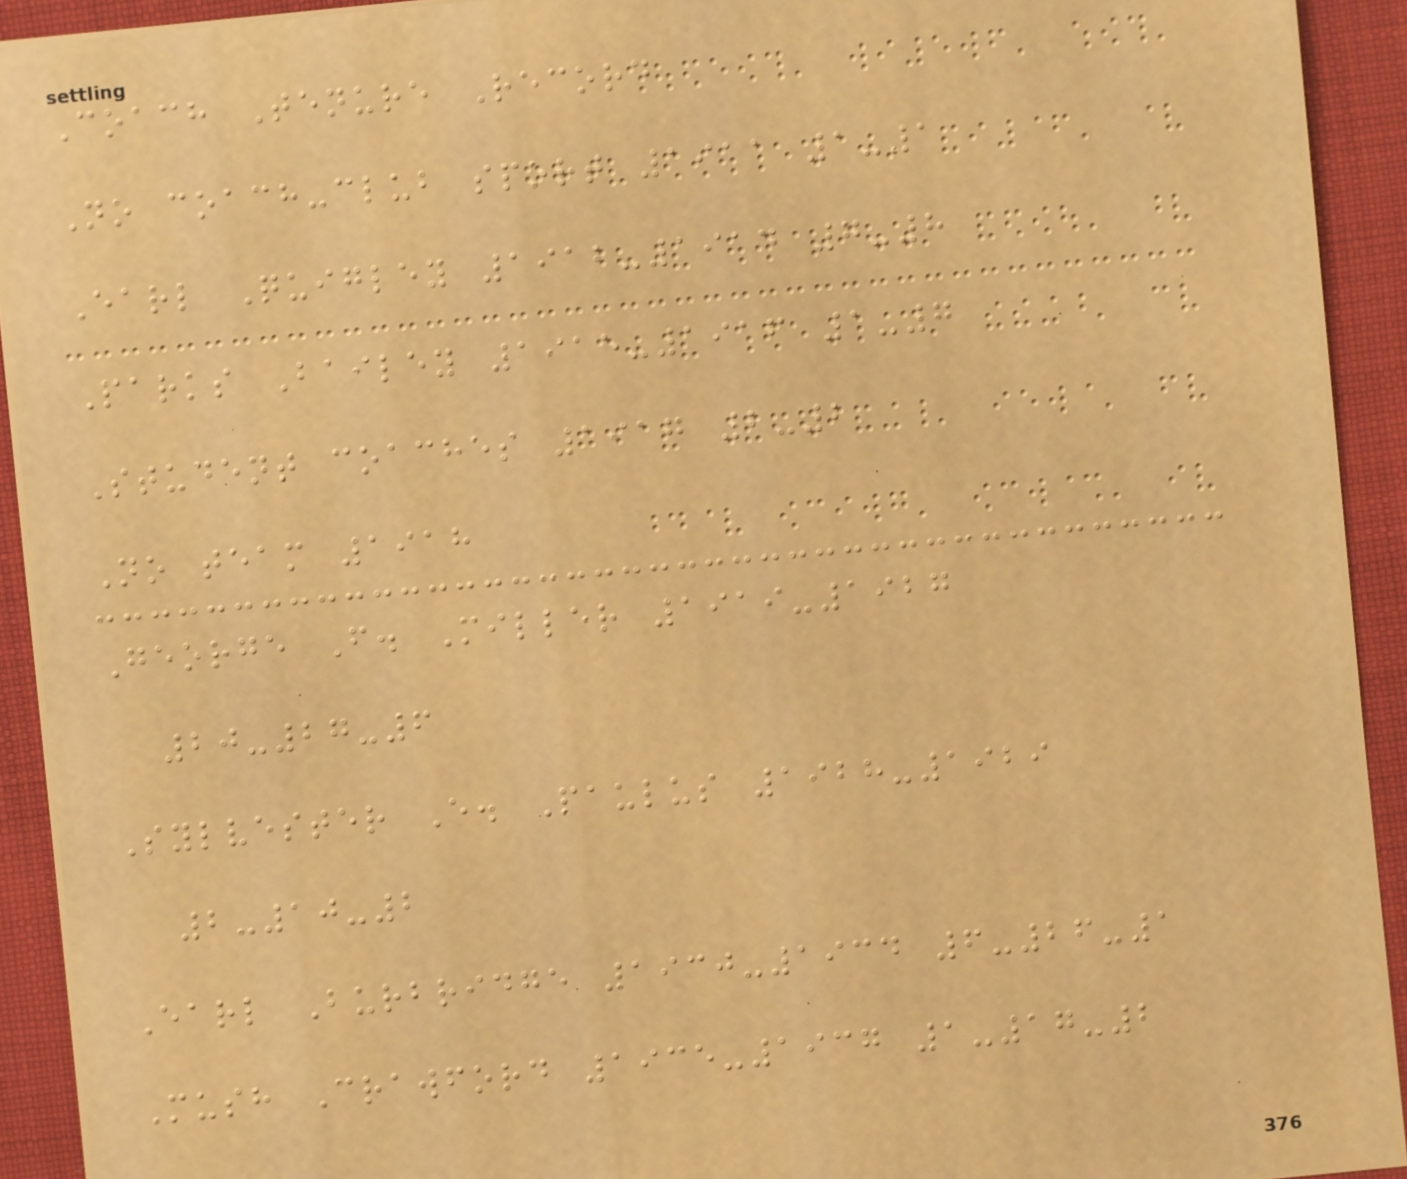Coach Tenure Record
No coach-club sport 1911 1-1
Earl Quigley 1912-1914 7-8
Parks Bailey 1915-1916 1-7
Student coaches 1917 2-2
No team 1918
George F. Miller 1919-1927
20-27-6
Sylvester E. Paulus 1928-1929
2-10-2
Earl Burbridge 1930-1934 6-26-1
Mush Crawford 1935-1937 1-17-2
